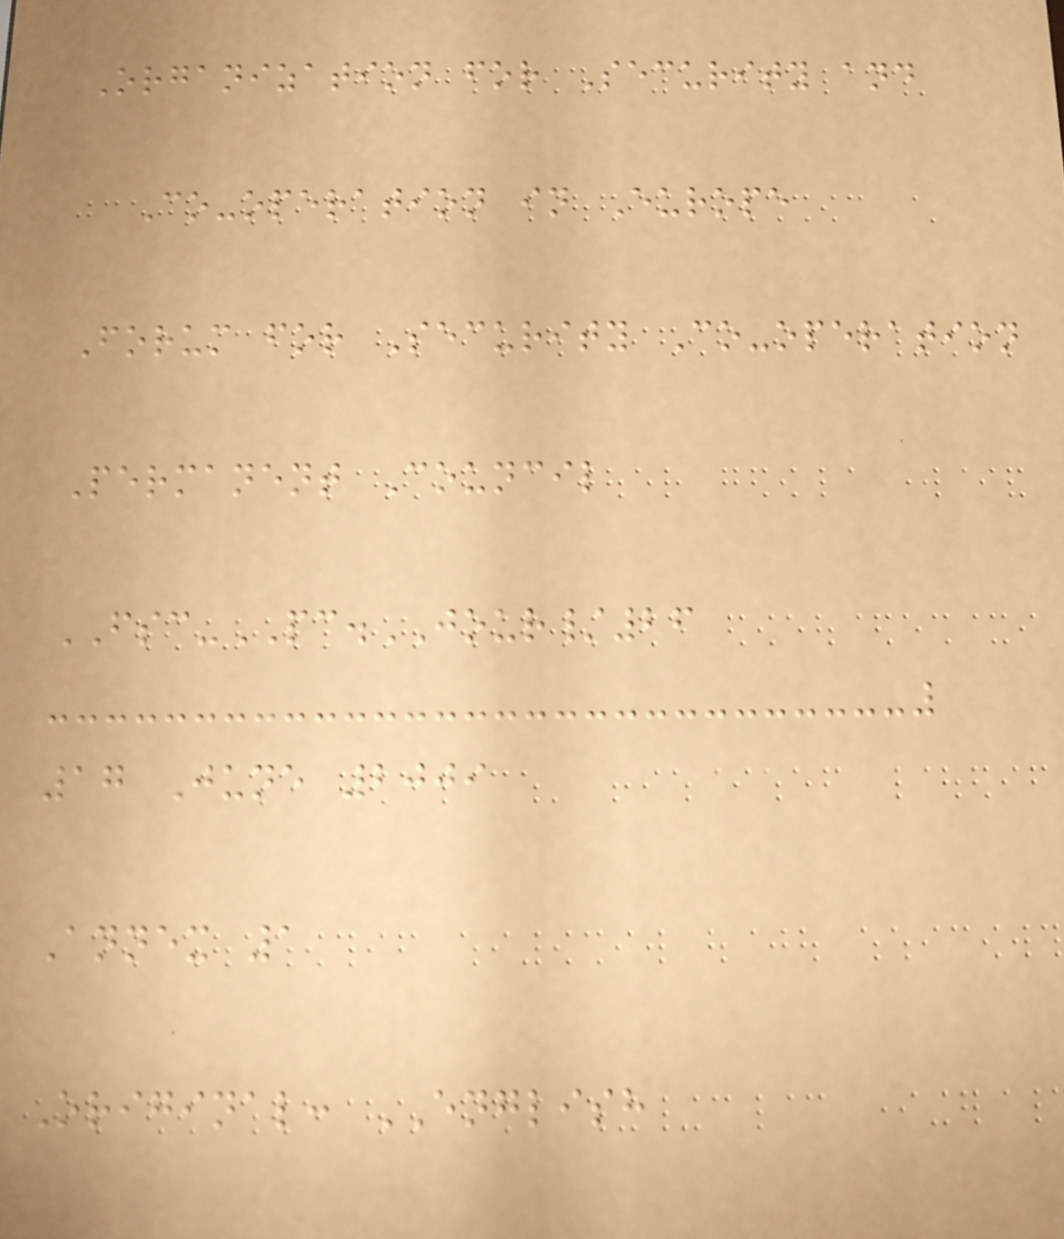Organization for Security and
Co-operation in Europe
Forum for Security Co-operation
Permanent Council
FSC-PC.JOUR/26
17 June 2009
Annex 1
Original: ENGLISH
